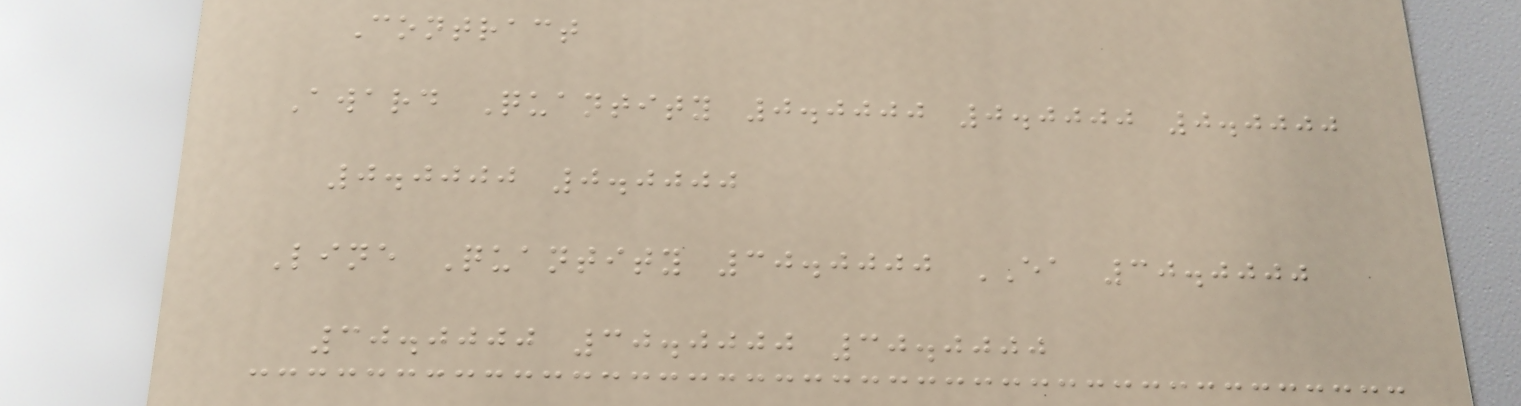Contract
Award Quantity 0.0000 0.0000 0.0000
0.0000 0.0000
Line Quantity 30.0000 EA 30.0000
30.0000 30.0000 30.0000
